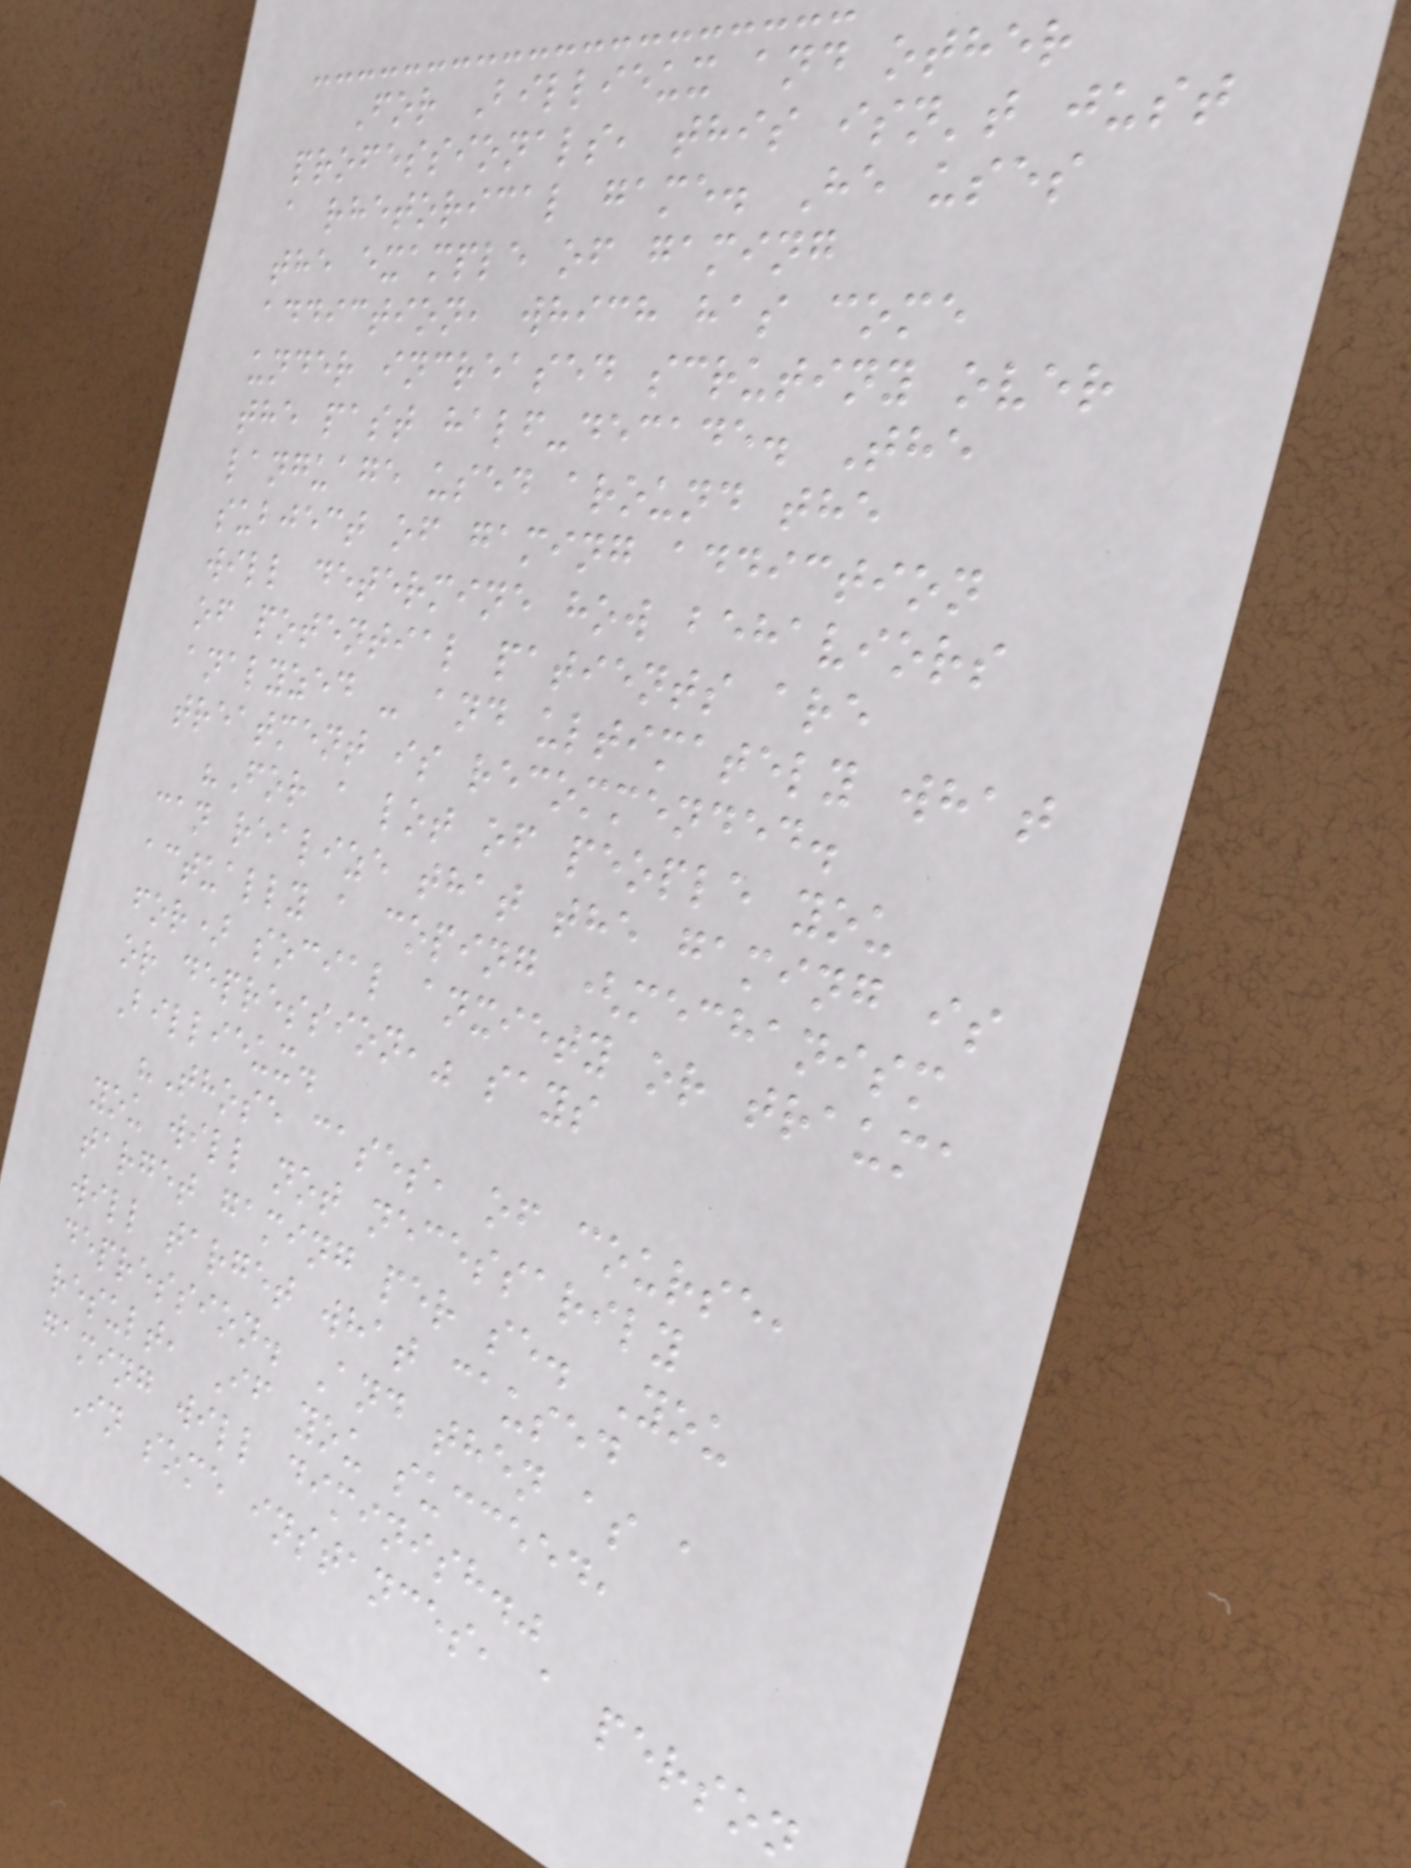For Billieux and other
professionals, this isn't just
a rhetorical game. He uses
the example of gaming
addiction, which has come
under increased scrutiny over
the past half-decade. The
language used around the
subject of gaming addiction
will determine how behaviors
of potential patients are
analyzed - and ultimately what
treatment is recommended.
"For a lot of people you
can realize that the gaming is
actually a coping (mechanism
for) social anxiety or trauma
or depression," says
Billieux.
"Those cases, of course,
you will not necessarily
target gaming per se. You
will target what caused
depression. And then as a
result, If you succeed,
gaming will diminish."
In some instances, a person
